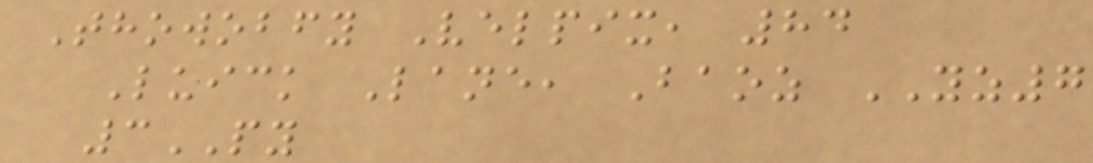Thowobfy Velpix, 84
Luick Lane, Baoz YZ7
3PY
